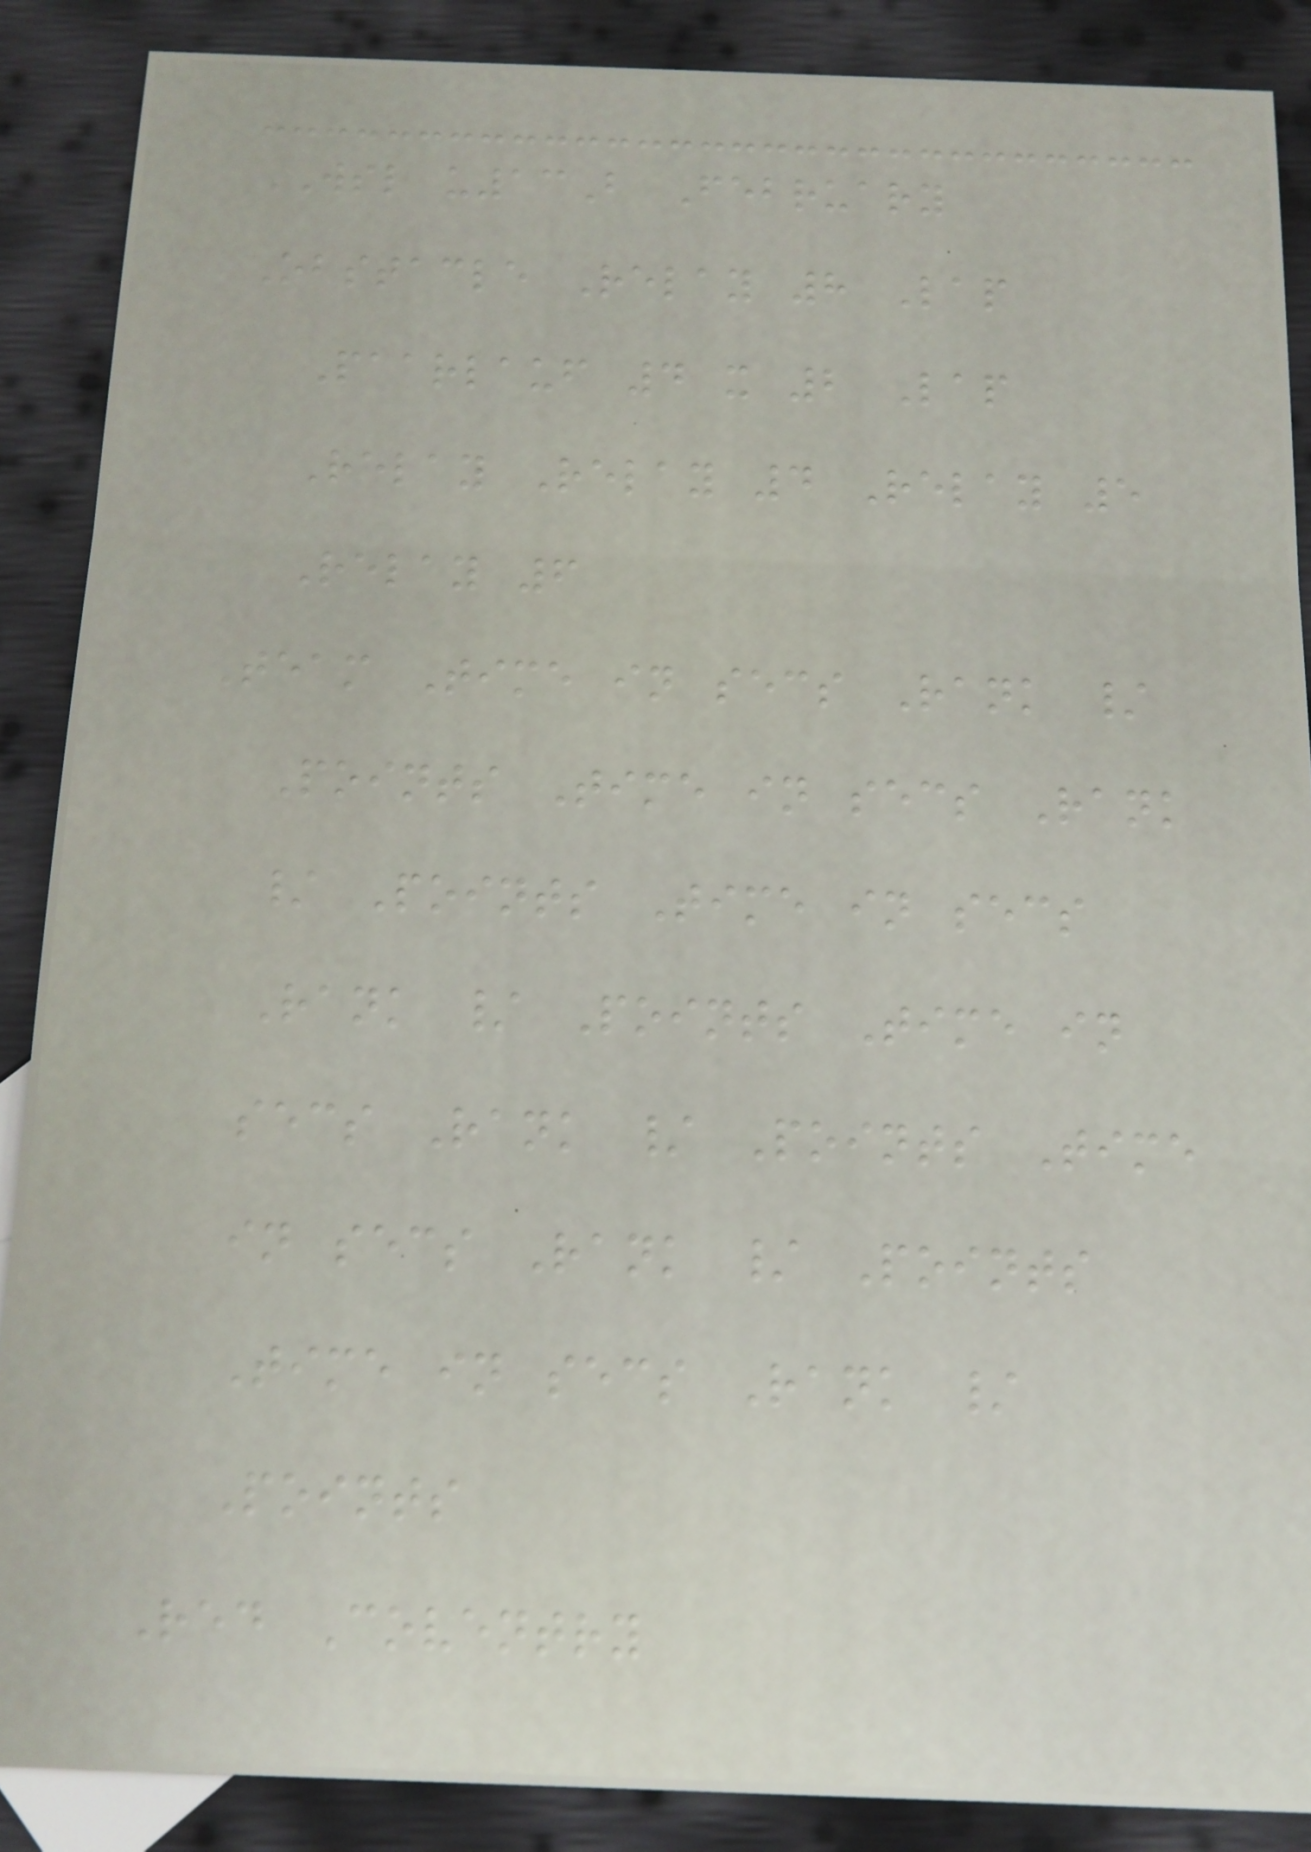WSL u13B February
Obstacle Relay 8 Lap
Paarlauf 4 x 2 Lap
Relay Relay 4 Relay 5
Relay 6
Team Time in secs Rank /
Points Time in secs Rank
/ Points Time in secs
Rank / Points Time in
secs Rank / Points Time
in secs Rank / Points
Time in secs Rank /
Points
Red Coventry
